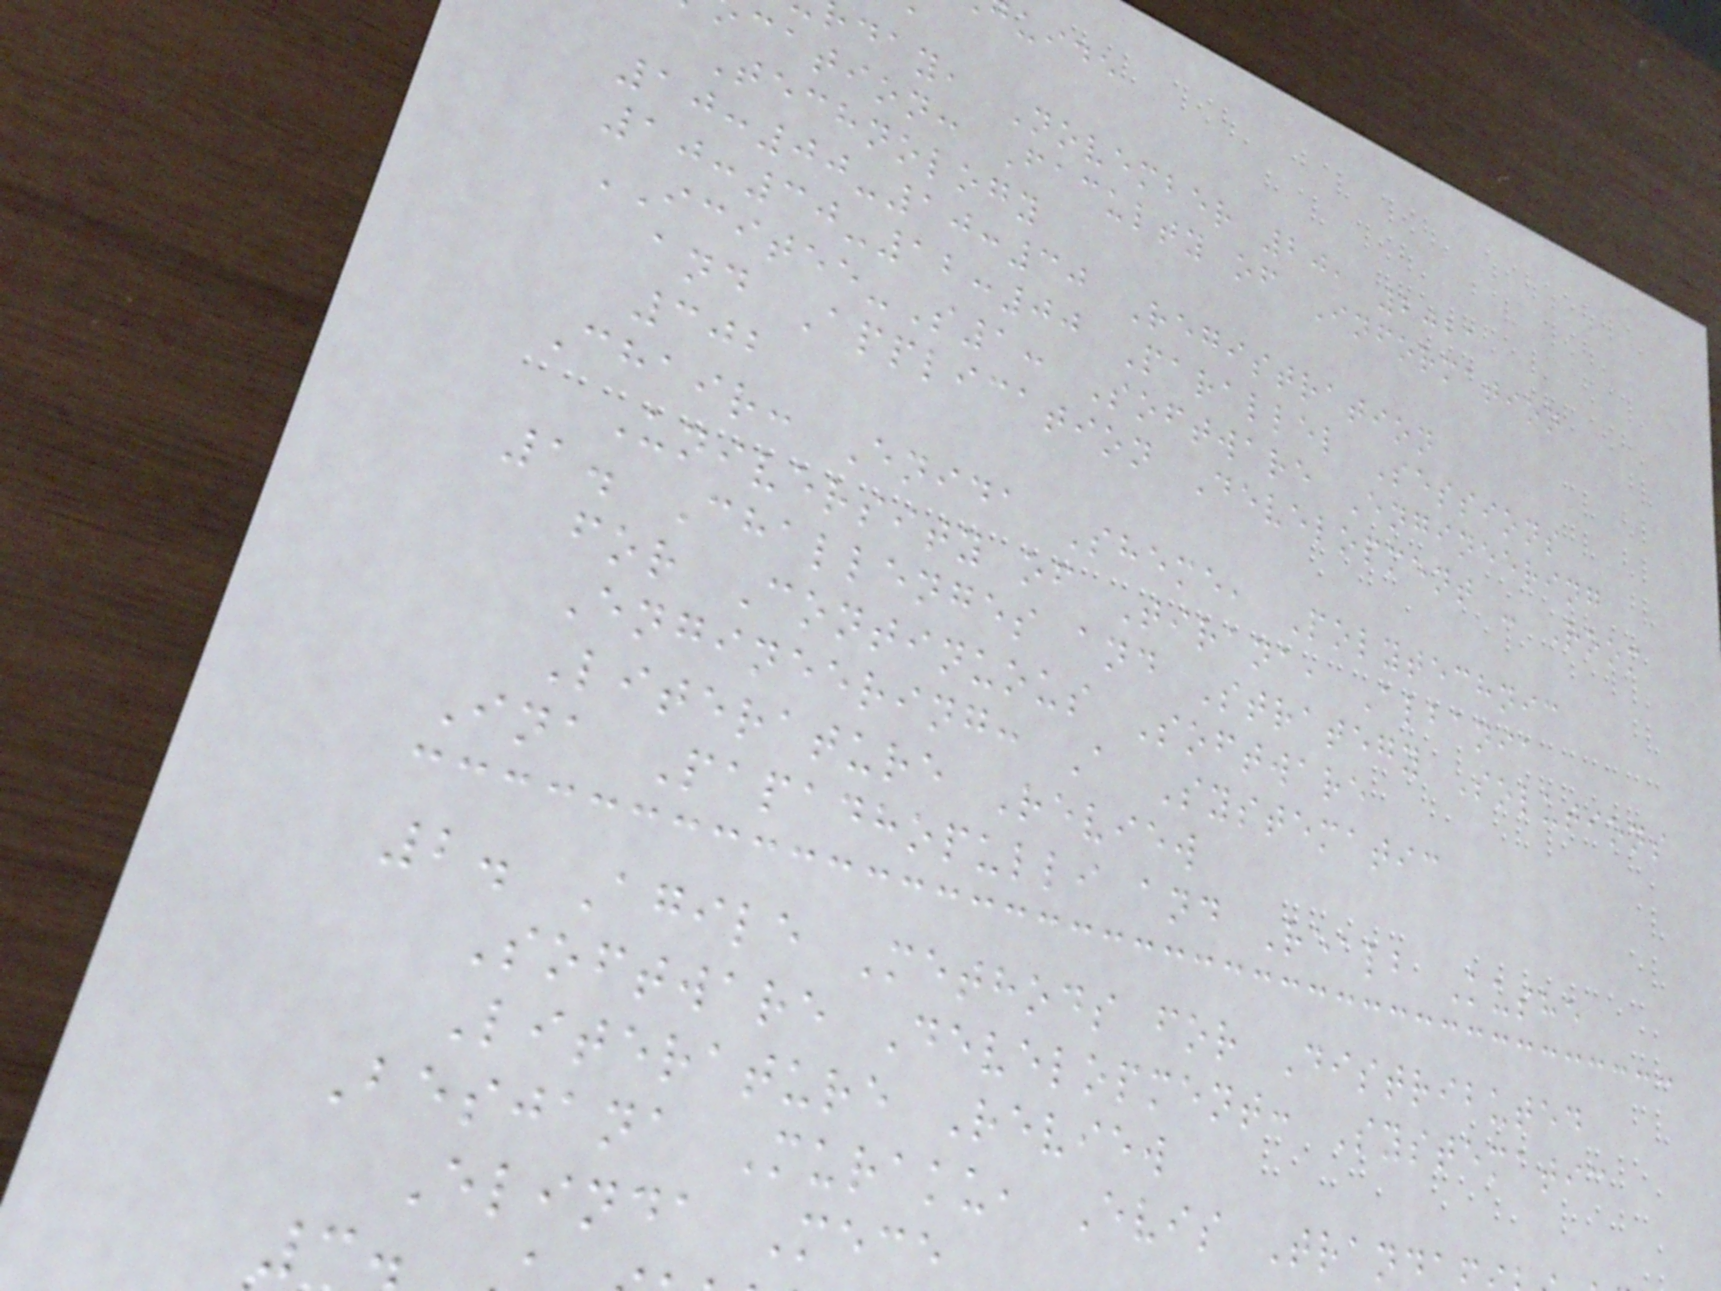uide
day, November 20, 2021
cation: Faculty of Information
Technology
10:00-10:30 Registration
10:30-12:00 Parallel Sessions
ICITEE-S1: Software Engineering
and Application Development - Room
302
Chair: Enida Sheme, Polytechnic
University of Tirana, Albania
1. Challenges and Strategy Solutions
for Continuous Software
Engineering: A Systematic
Literature Review
Ina Papadhopulli and Realb Kushe
2. Agile Methods for Distributed
Software Development: Systematic
Literature Review
Besjana Muraku, Evis Trand
Elinda Mece
